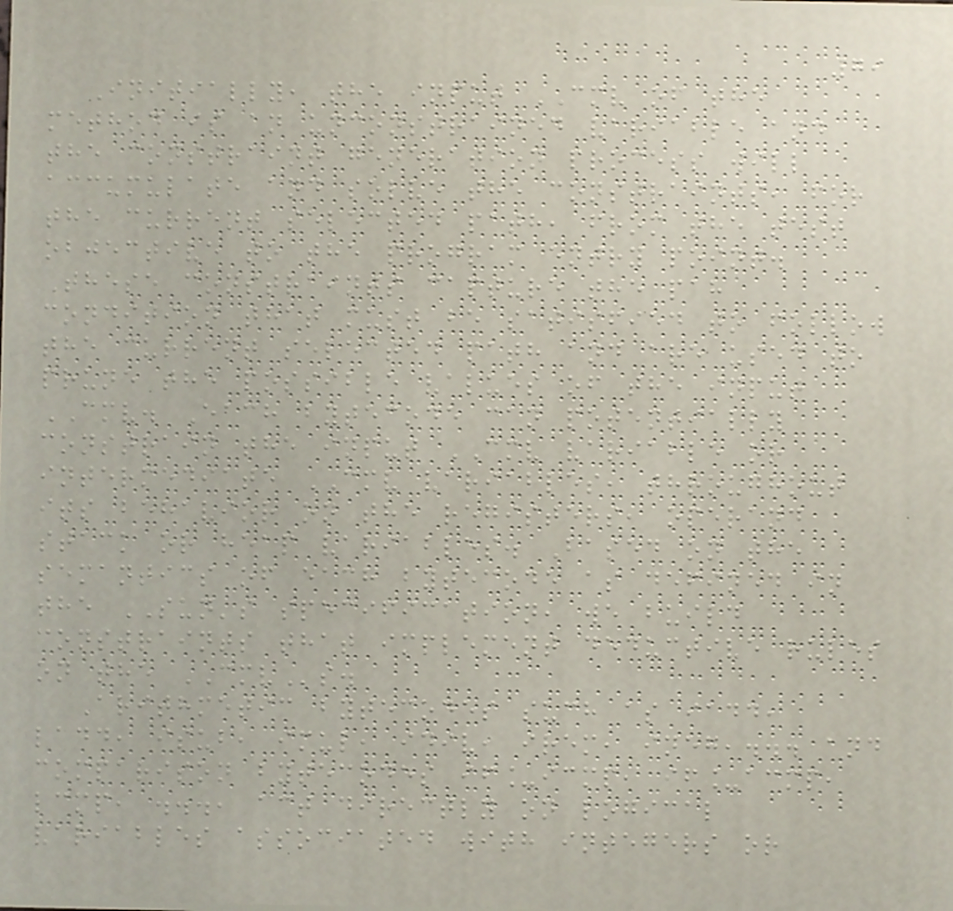79
Initially, the input CMV of the
method is an unconstrained variable and
the constraint generation process will
accumulate and solve the constraints, for
the current selected path, from the test
objective to the program entry point.
These constraints capture the pah
condition that must be satisfied to follow
the current selected path and are used to
prune the possible values of the input
CMV. Each bytecode can potentially
constrain the input CMV variable or
intermediate CMV variables, throughout
its behavior on the registers, operand
stack or heap variables. Based on the
semantics of each bytecode as defined in
the SUN's specification, we build
constraints that implement deductive rules
on the CMVs.
Arithmetic bytecodes such as iadd,
ladd, isub, imul, idiv, irem, ineg,... and
comparison bytecodes if_icmp, if_acmp,
lcmp, ..., act directly on logical
variables associated with integers or
